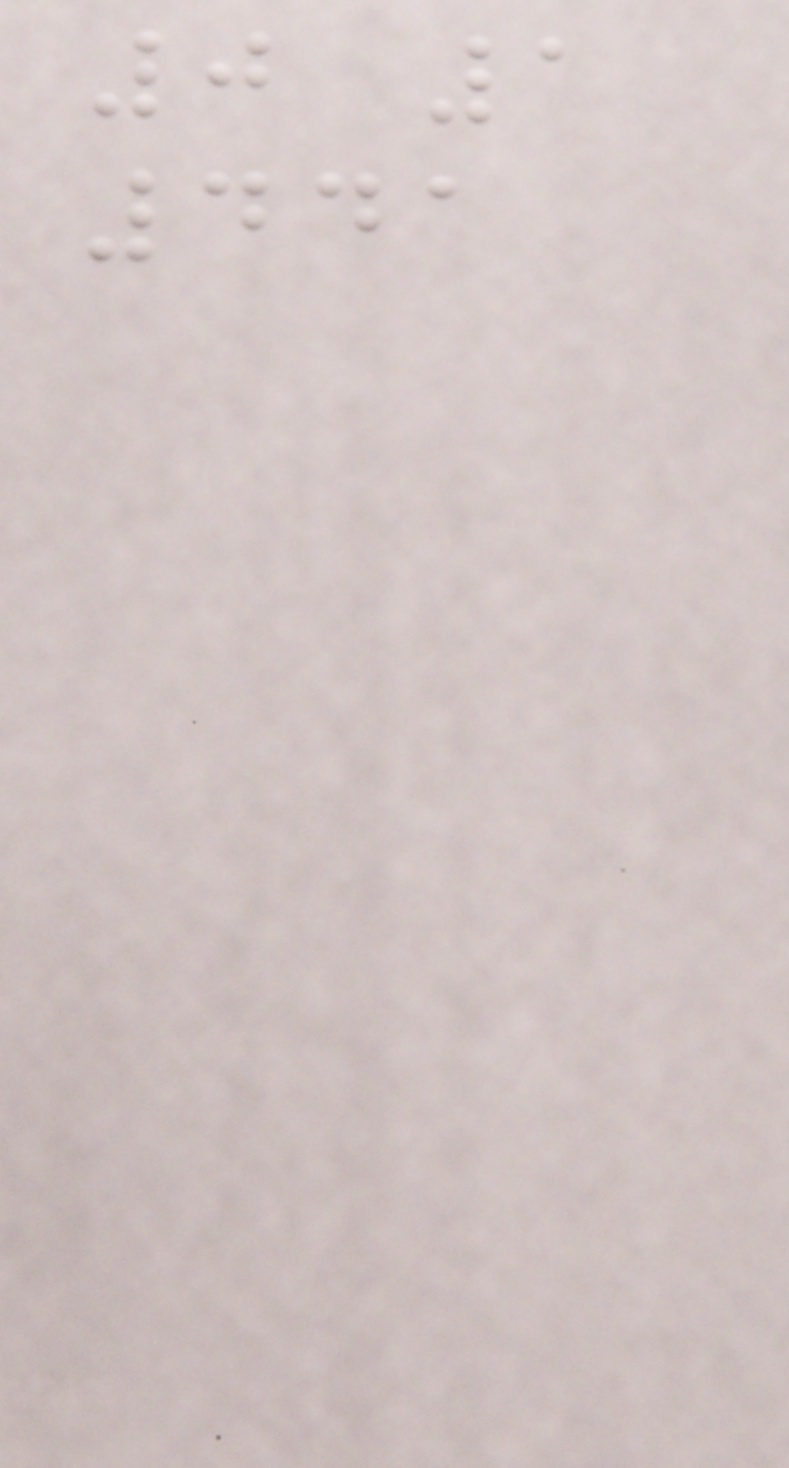0 1
441
